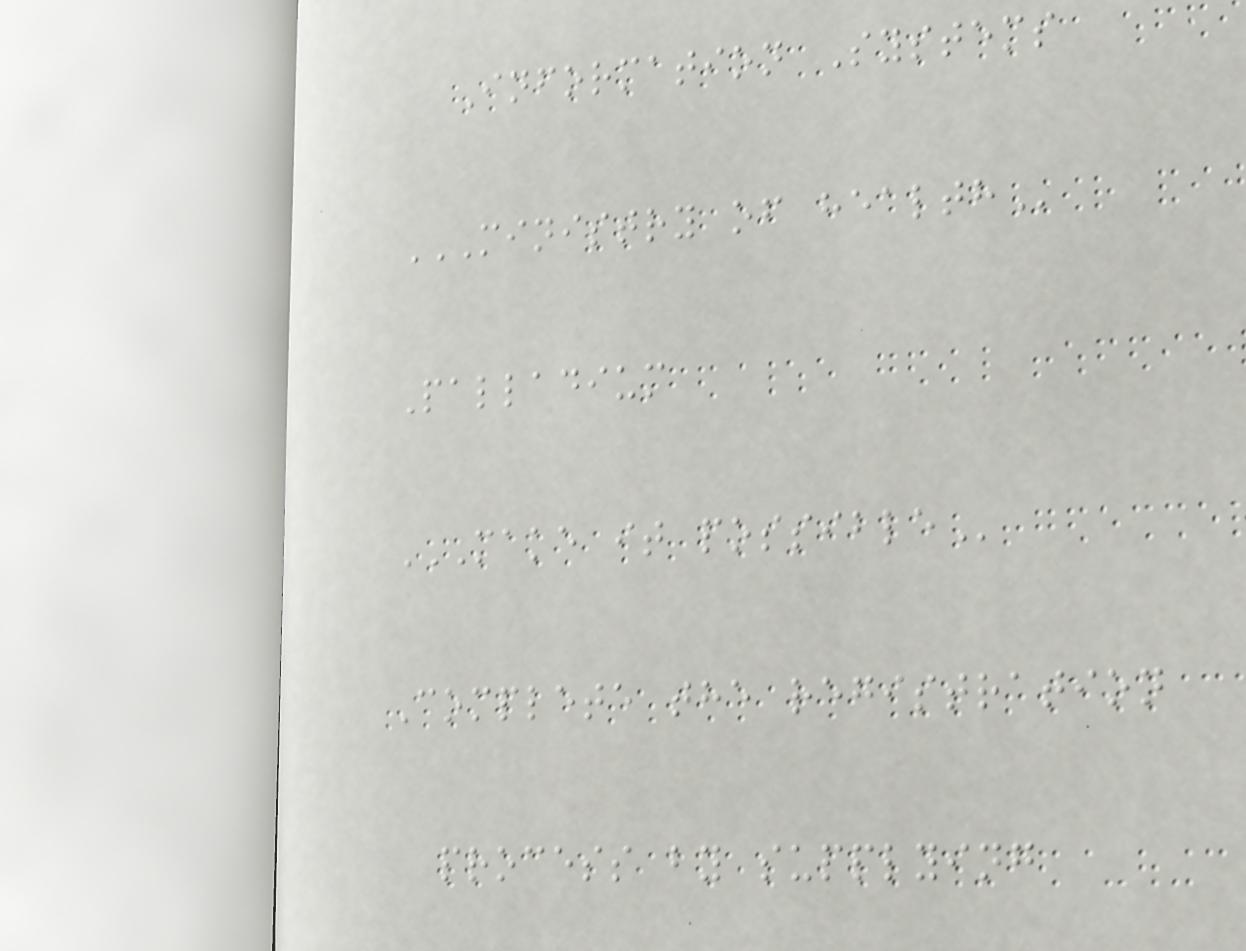Information Systems
MINISTRY OF HEALTH
Palladium
MAKE IT POSSIBLE
Complete the registration
process by supplying
